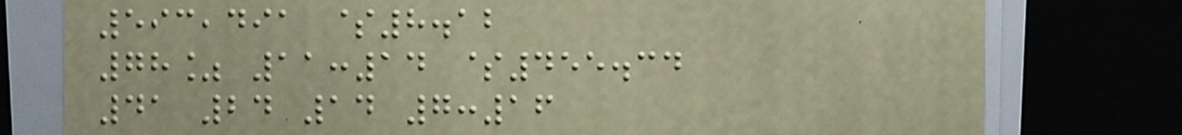593,491 $8.12
78% 11:14 $455.34
41 24 14 7:16
